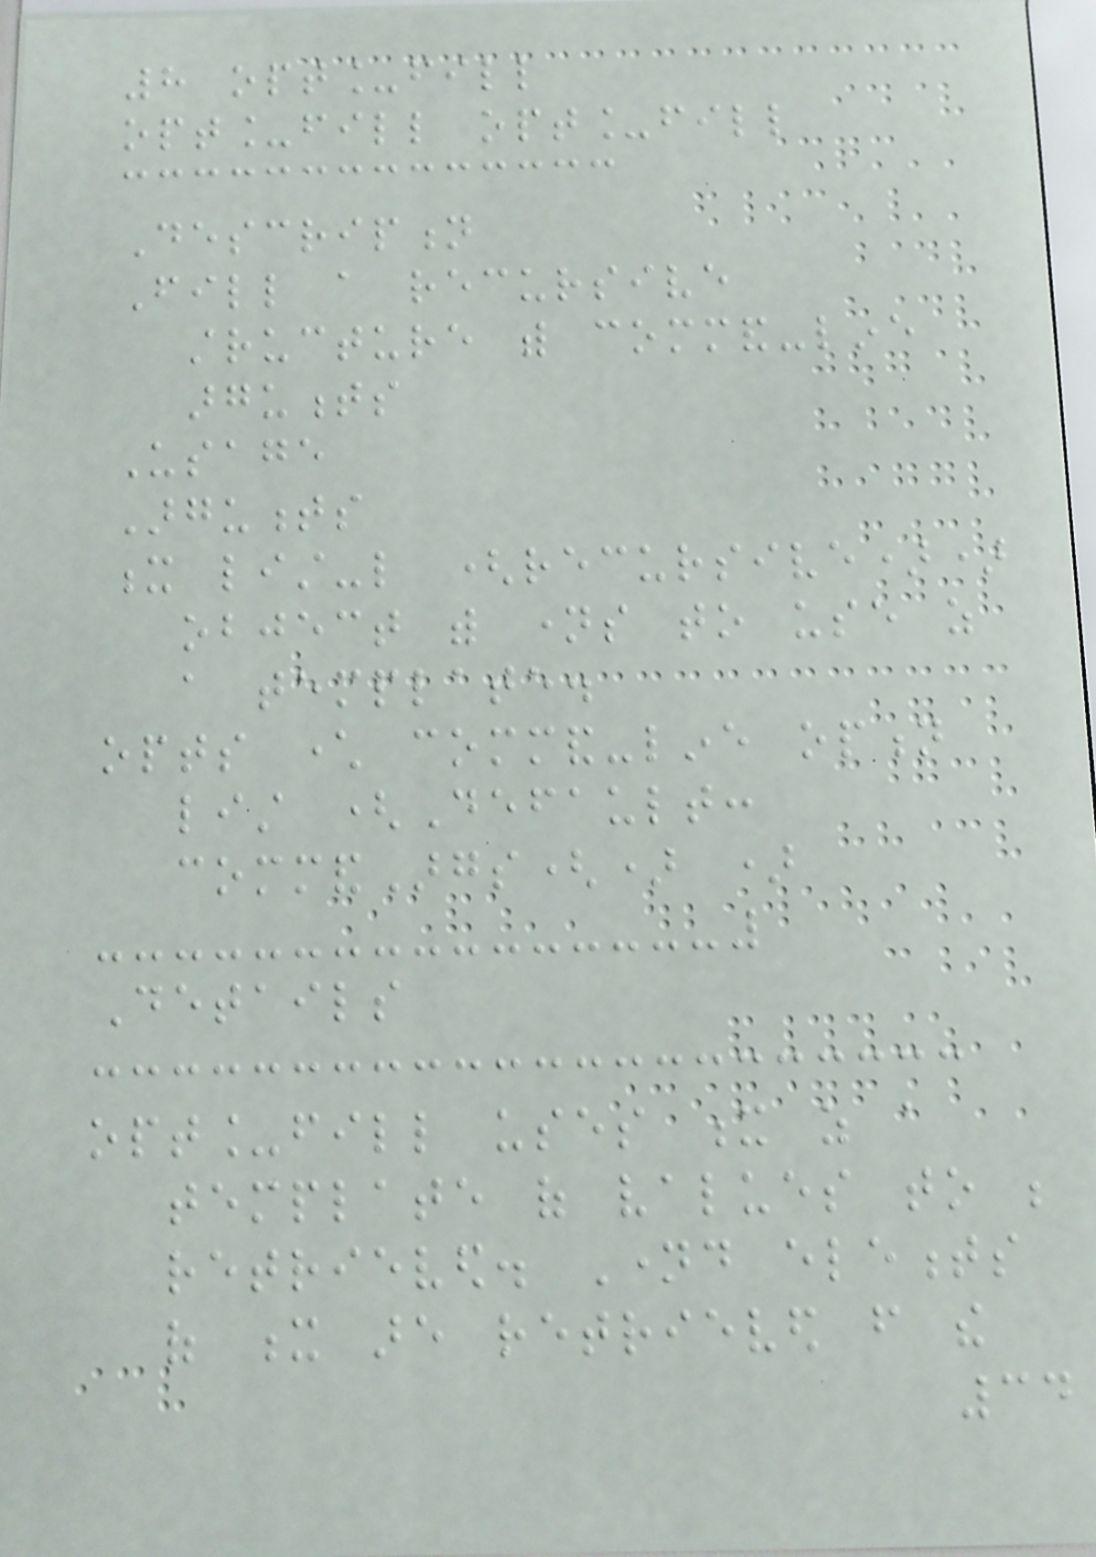8 opt_fill
opt_fill opt_fill
Description
Fill a recursive
structure with command-line
arguments
Usage
Arguments
x list-like (recursive))
object with names to use as
a template.
opts character command-line option
list (Default:
commandArgs() )
Details
opt_fill uses x as a
template of values to be
retrieved. Named elements
of x are retrieved from the
34
